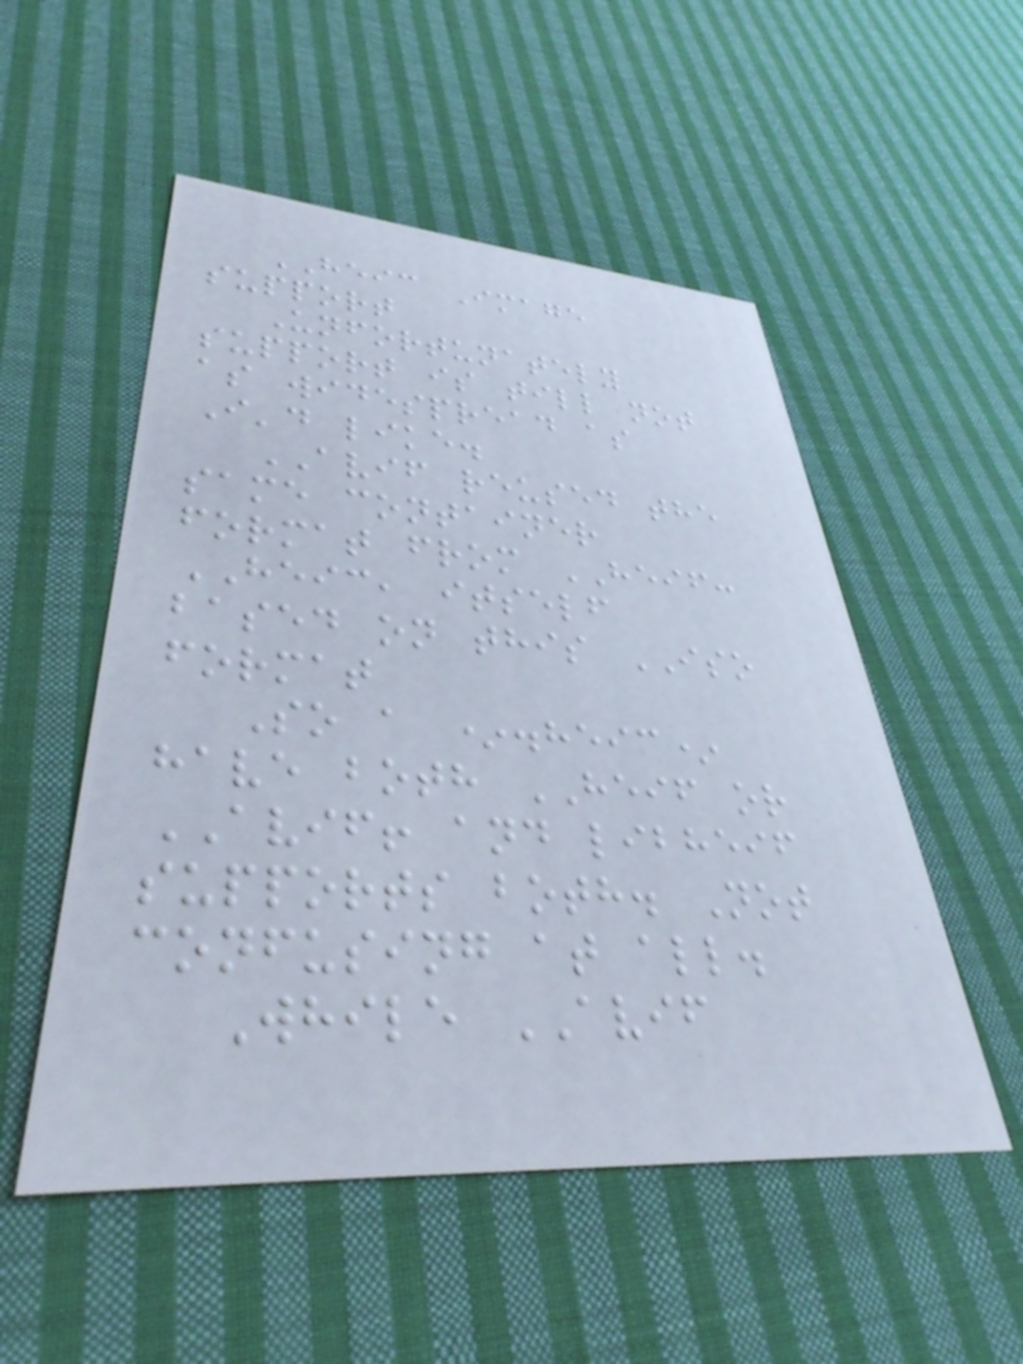HEIC Image
support
Unfortunately
support is till not
as widespread as
I'd like.
AVIF reused the
same container
format from HEIF:
HEIC, itself
based on this ISO
format
So a *.heic*
have both HEIF or
AVIF! and libheif
supports both. Not
confusing at all.
While AVIF
